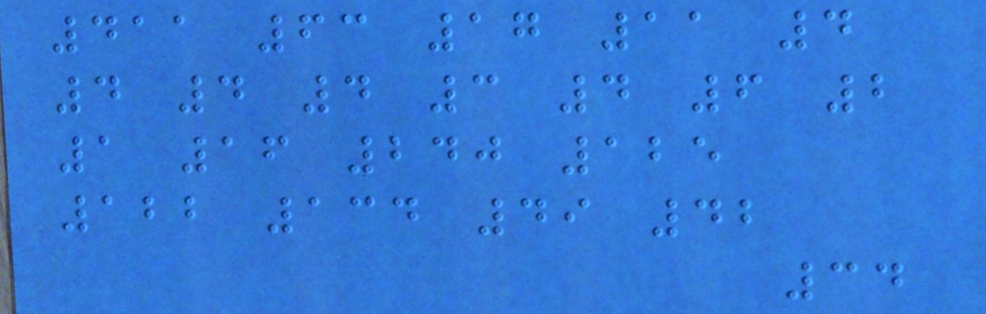411 63 17 11 4
4 4 4 3 4 6 2
1 16 240 125
122 134 49 42
34
